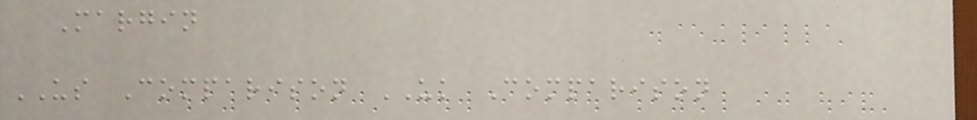Margin
US Comparison UK Comparison
